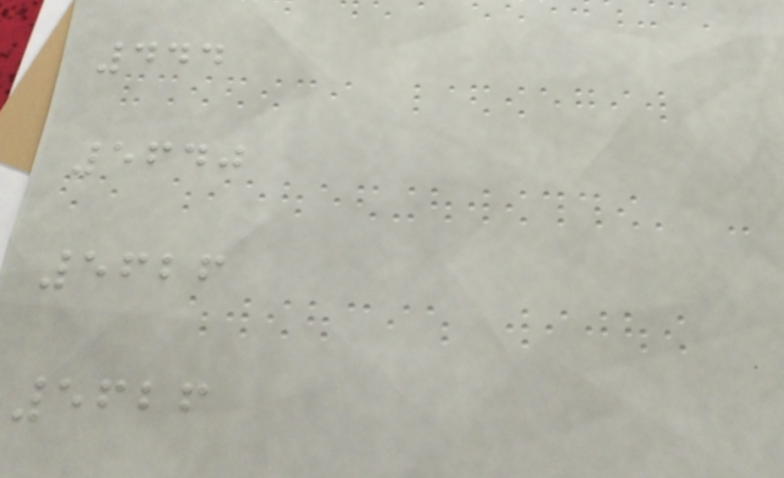444
5640
5626
5626
